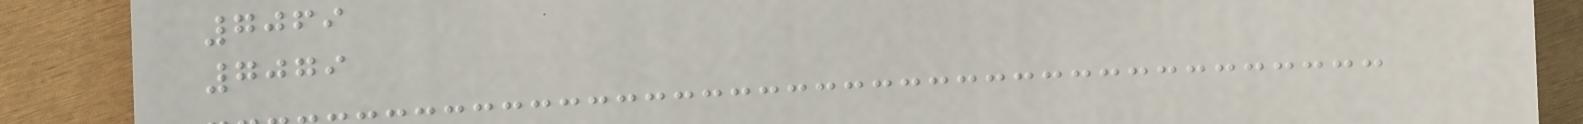7069
7079
